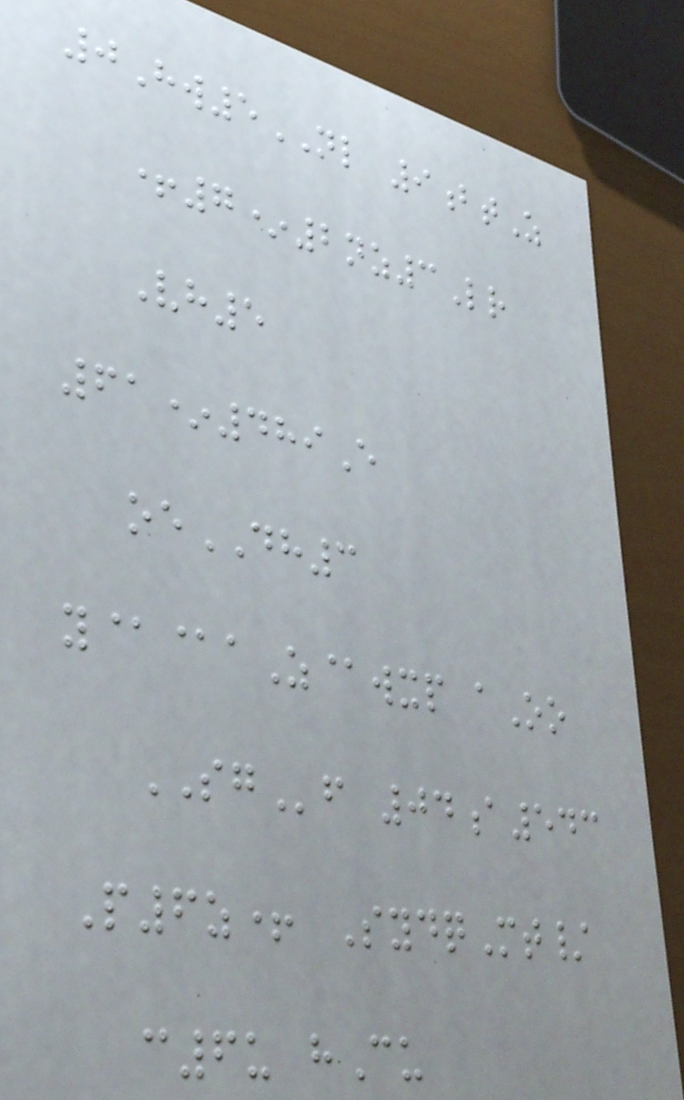0Hw5NL 9btZ
+7*2nz3Lr
Vh5
61*489E
oeDH3
y@@aZ@wxp aOo
SGf 04a543
P6z+ SydqMt/
c6u hCu
